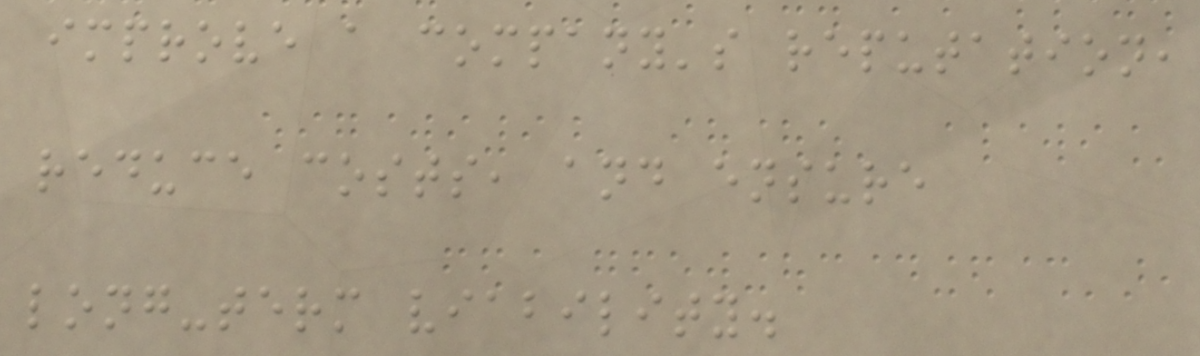improve a company's reputation,
reduce costs, and ensure
long-term viability.
